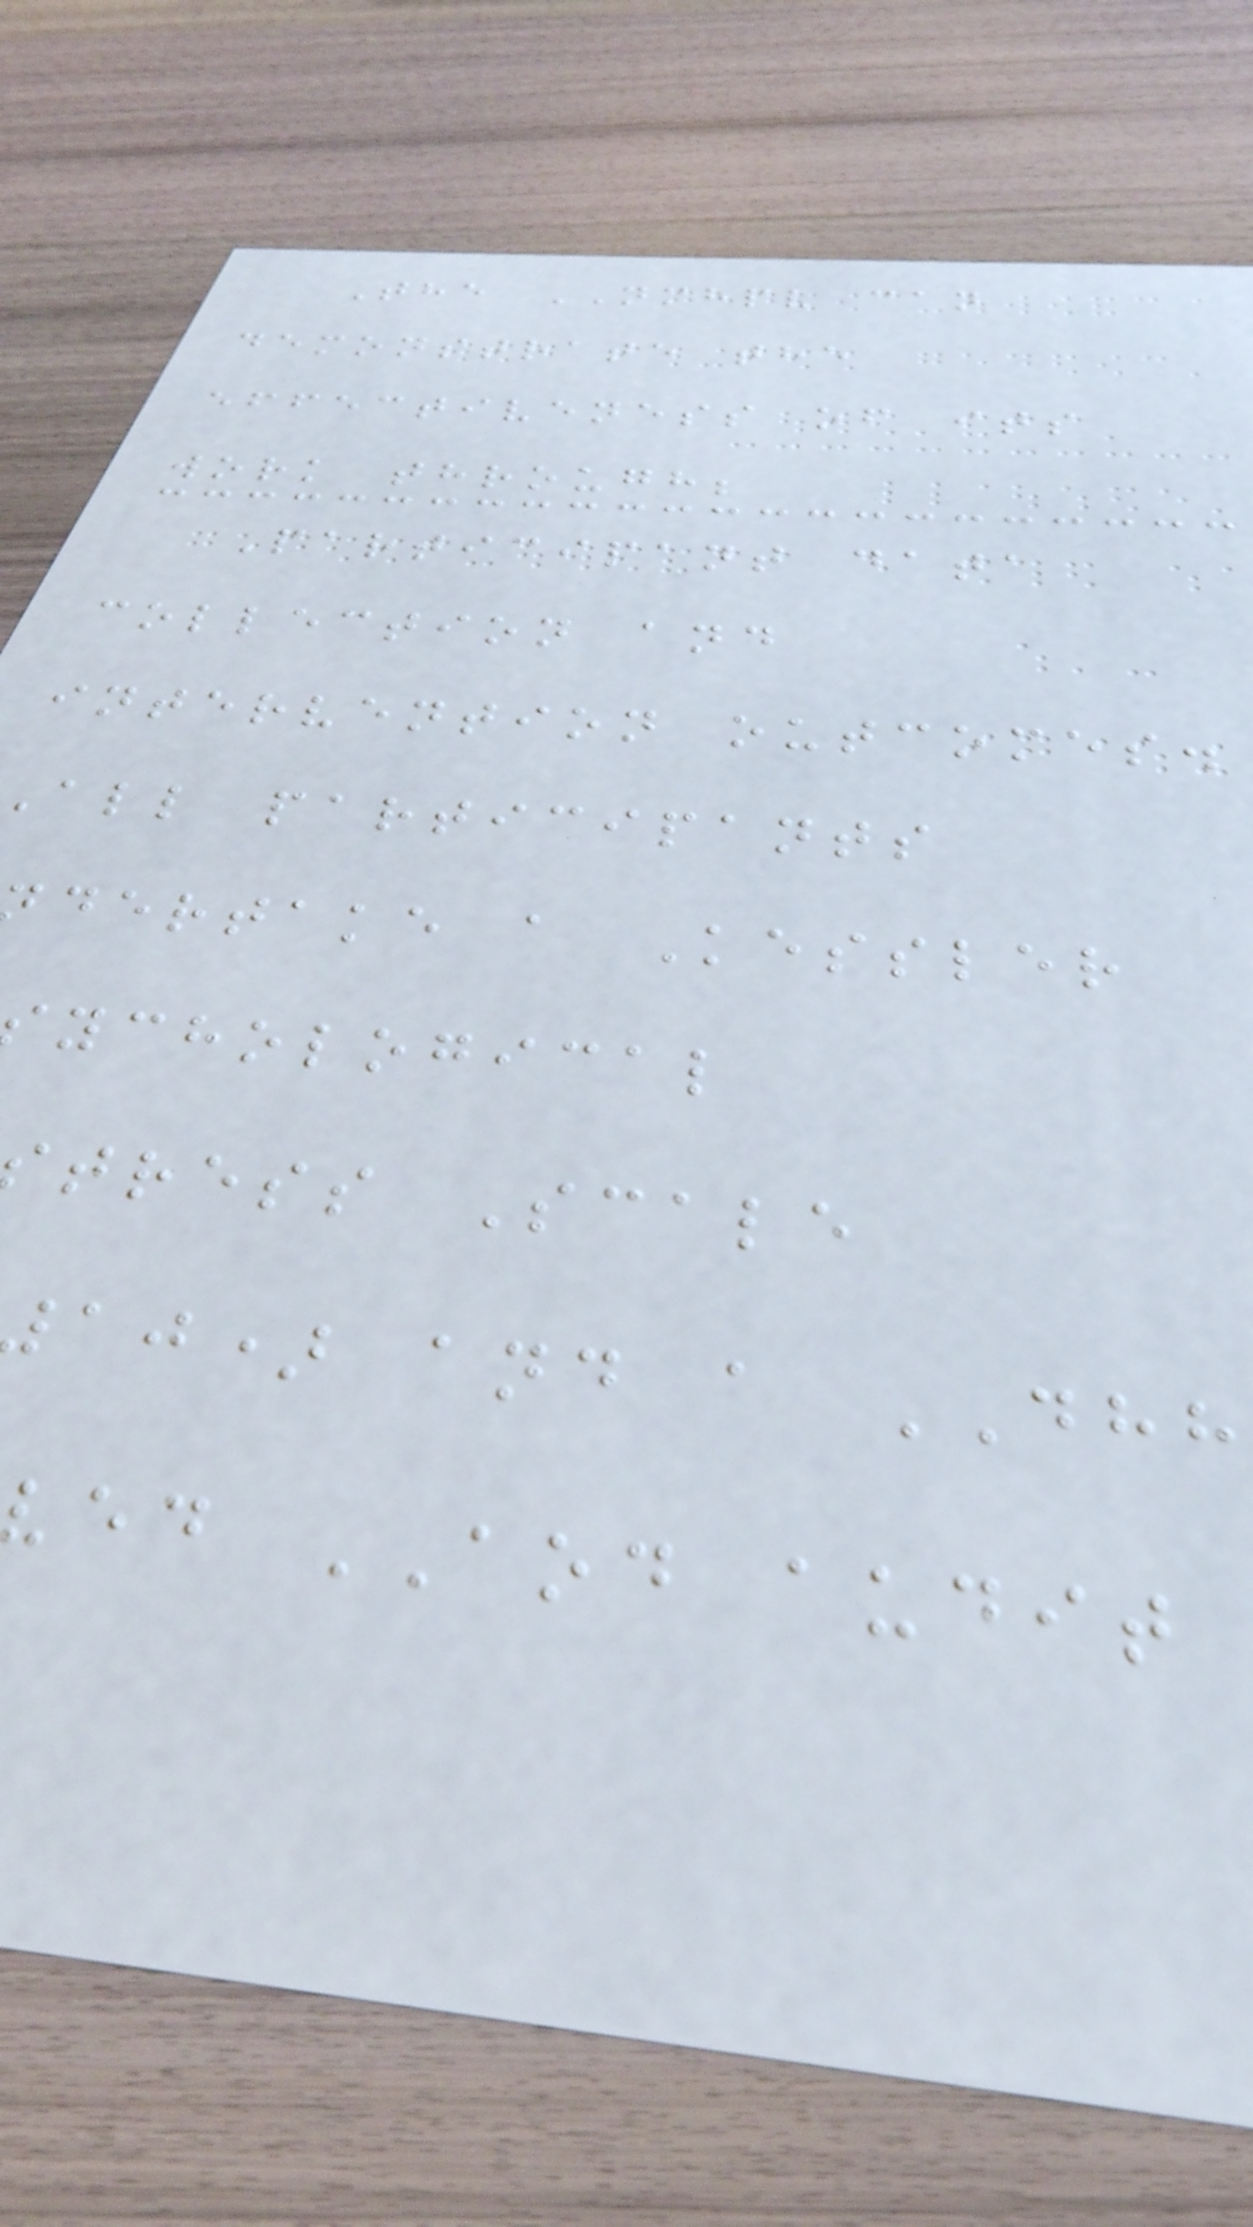The NMHPV can
demonstrate the
effectiveness of its
work through;
Participant data
collection and
intervention outcomes.
all participants
dertake a Kessler
ychological
tress Scale
aj) and a DHH
ed AOD audit
